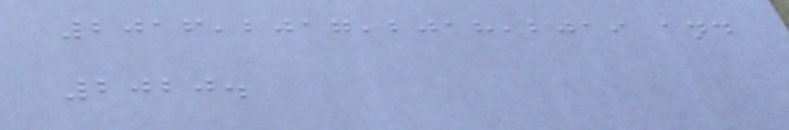2016,2017,2018,2019 and
2020.
